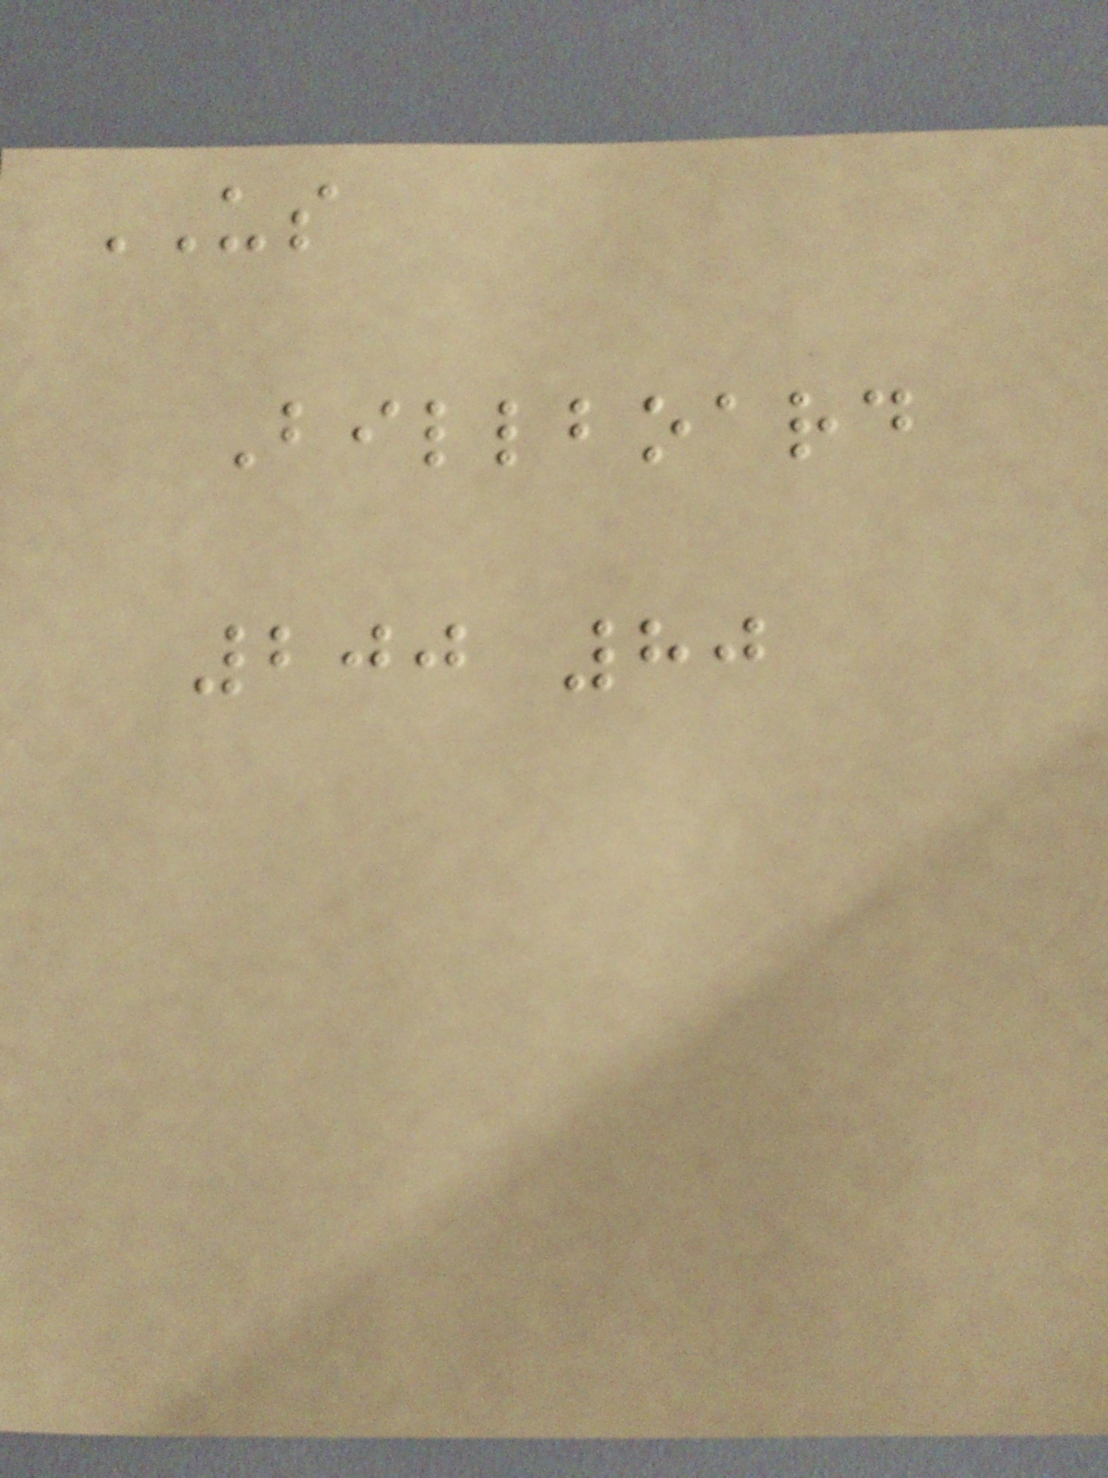US
Billboard
200 80
